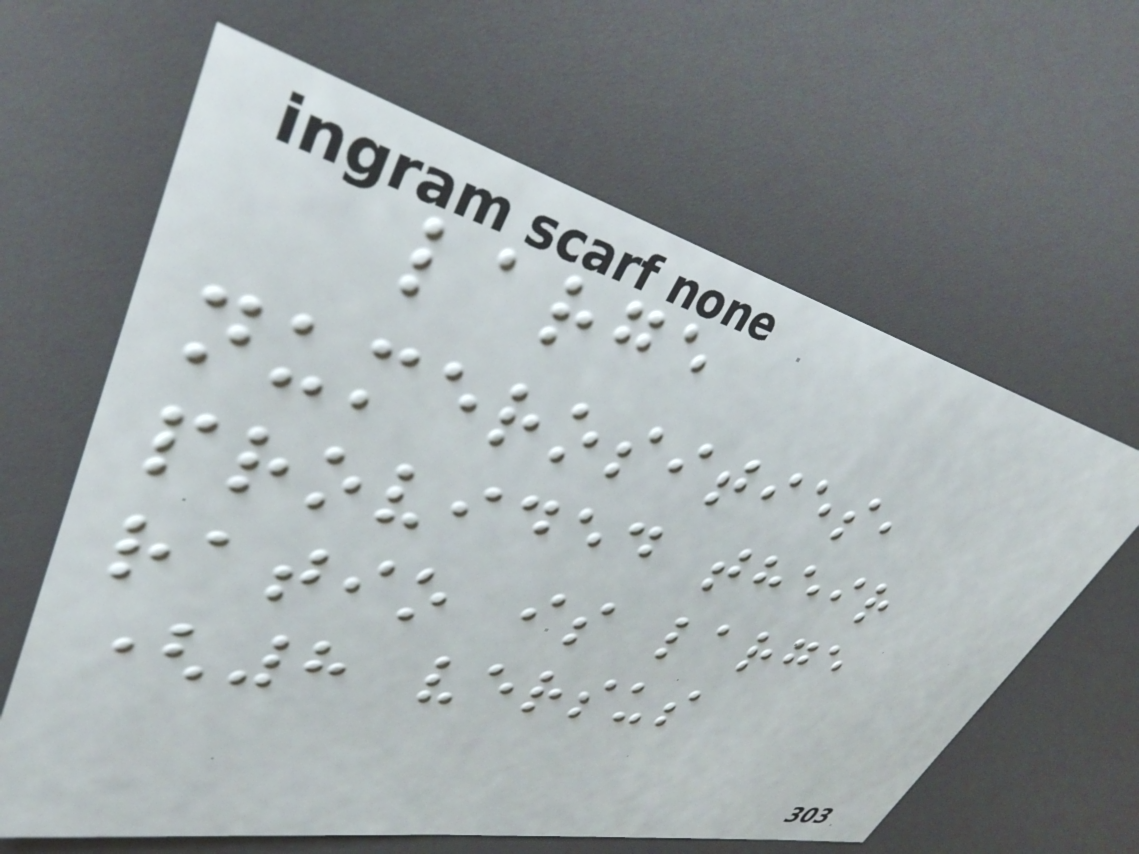large
numerosities,
provided their
ratio is large
(8 versus
